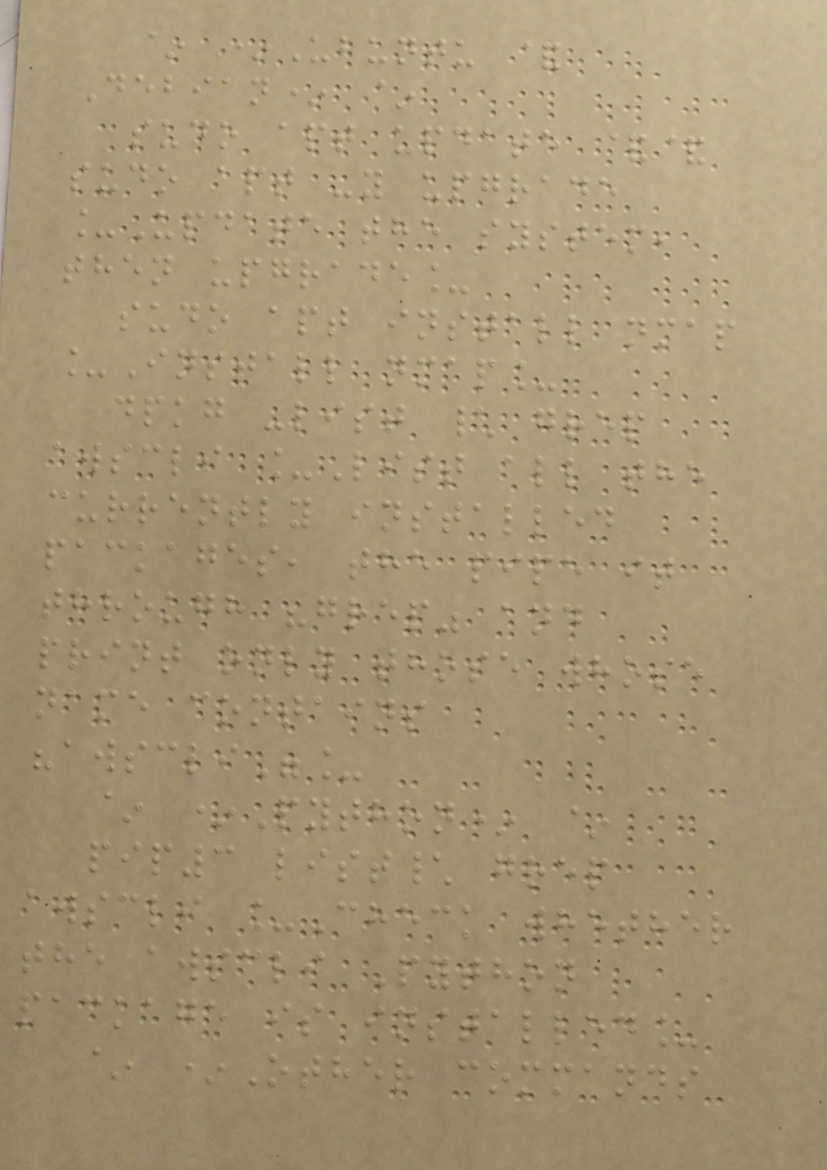~ *Ubuntu &
Debian* ~
sudo apt update &&
sudo apt -y upgrade
_Update the system,
then upgrade_
sudo apt install nmap
_Install nmap_
dpkg -list \ grep
awscli _List all the
currently installed
packages, the pipe it
through "grep" and
print only those whose
name contains
"awscli"_
~ *Python* ~
pip3 list\ grep
awscli _Check whether
the awscli Python
package is installed_
~ *Other commands
